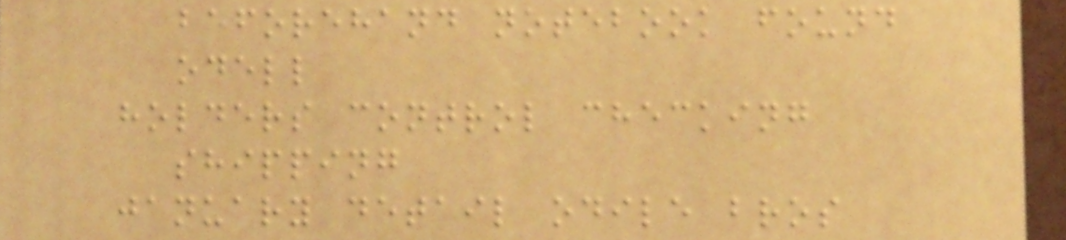beforehand notebook found
odell
holders control checking
shipping
january detail odile bros
